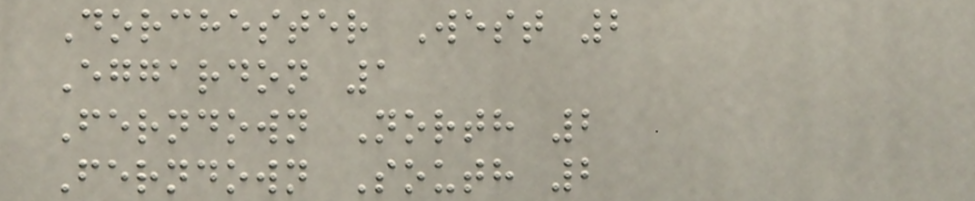Dorchester West 2
Eggardon 1
Ferndown North 2
Ferndown South 2
